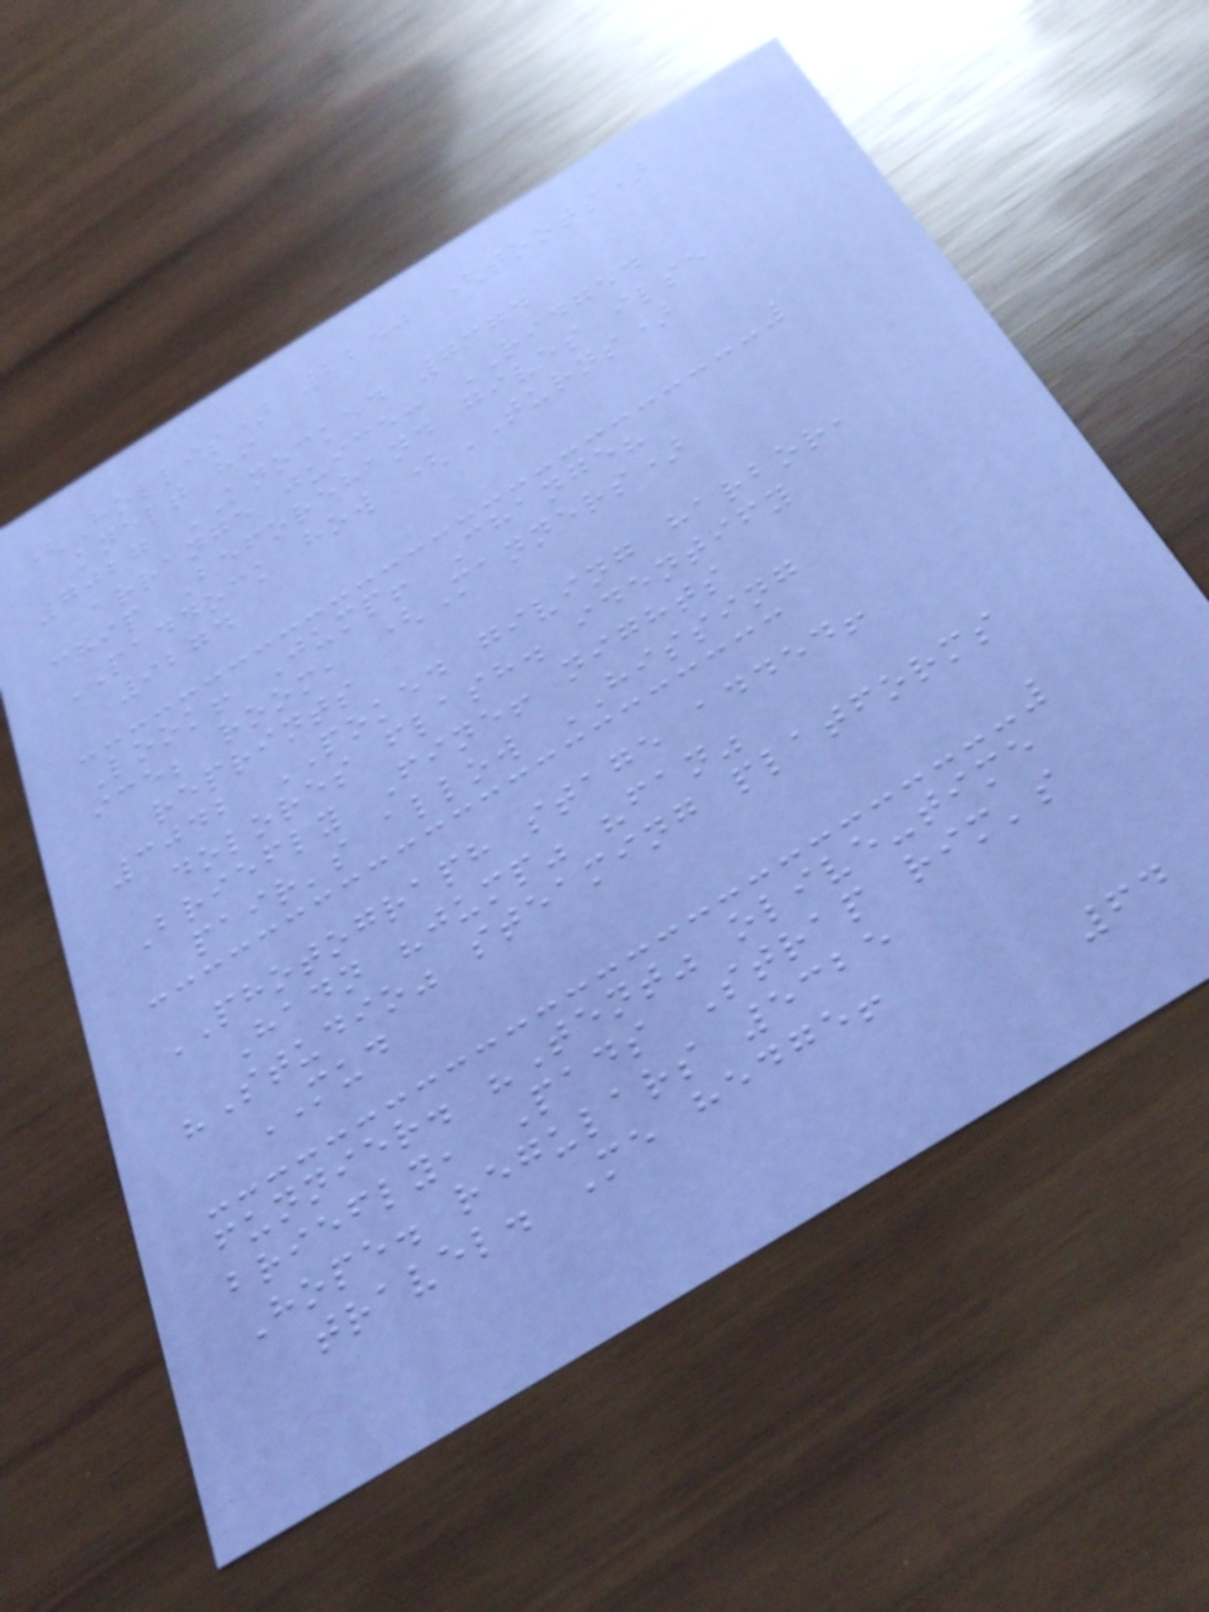(Hollis) 2250 (toots)
knelt hi
7027 KNOCKED 7374
arrange juice: RIDGED
chip Beforehand gives ilse
PADDOCK how (TURNS)
9274
Look! Jump! Change?
ice; room, (Manners)
reprints
3042 POKED giving harbor,
dolores flash. identify
Briefly Fine! nights
pair's allow HISSING
PHOTOGRAPH stage added!
Hadn "jump" "fan"
"Studio" steaming platforms
MUD
funnier. "Tent" olive-time
briefly, Pads Strap rim's
Hope. regulars 5325
travel. Me hedge!
64
